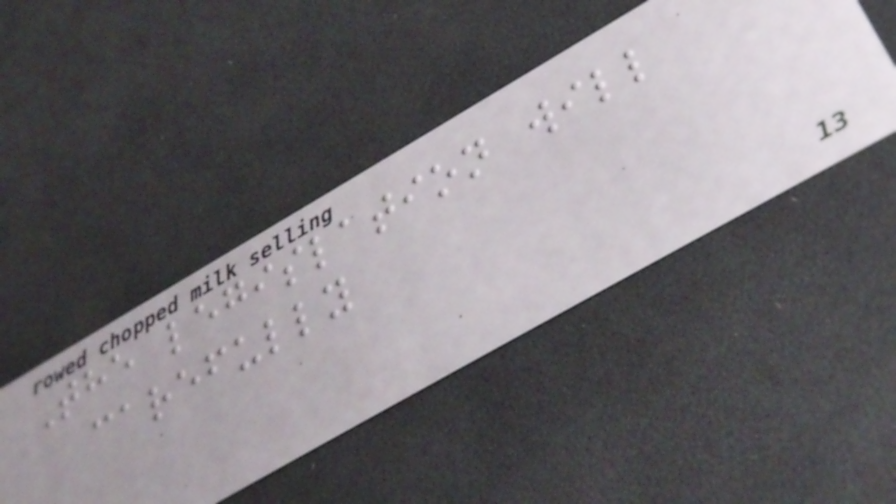The legislation will
carefully
